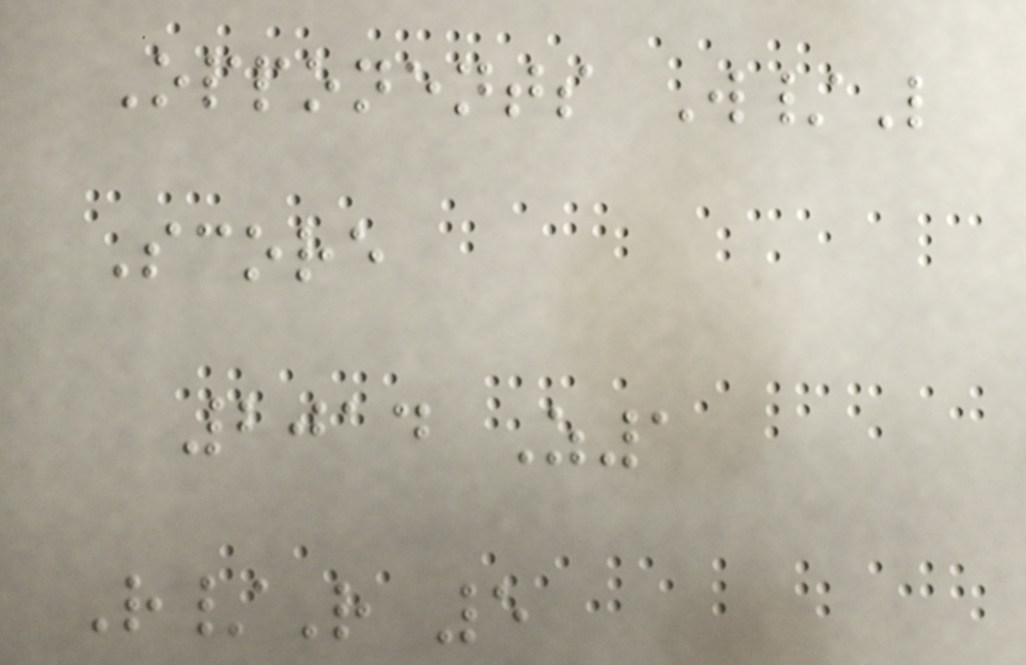Opponents W/L
Score
2014 Z1
R/R 5
